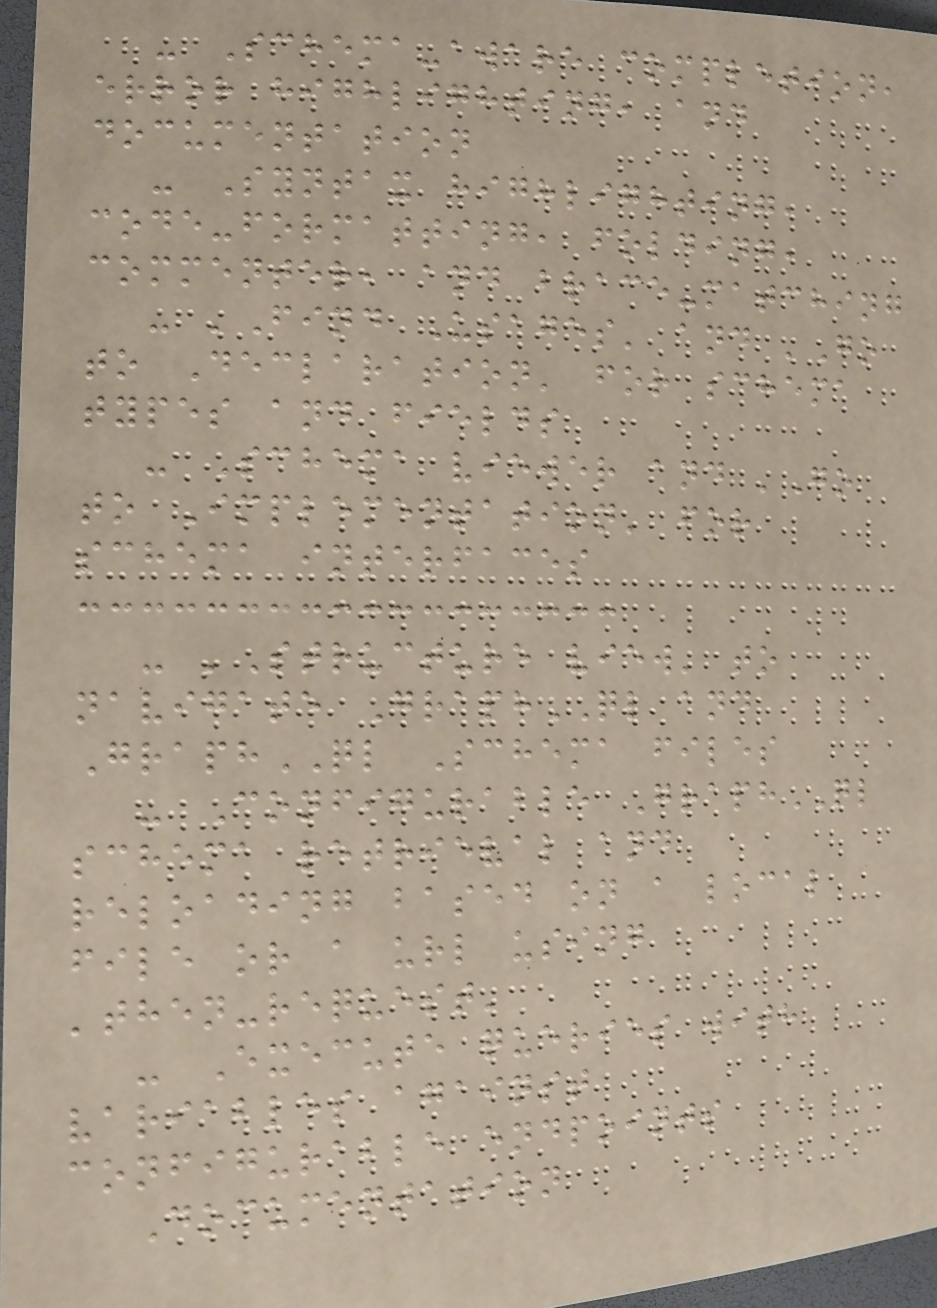- Schema-aware completion,
error highlighting, and
documentation
- Syntax highlighting,
code-formatting, folding,
commenter, and brace-matching
- 'Find Usages' and 'Go
to Declaration' for schema
types and fields
- Schema viewer and 'Go
to Implementation' for
schema interfaces
- 'Structure view' to
navigate GraphQL and
GraphQL Schema files
- Configurable GraphQL
schema retrieval and
reloading based on a local
file or a url using
'then-request'
- Execute queries with
variables against
configurable endpoints
Documentation
